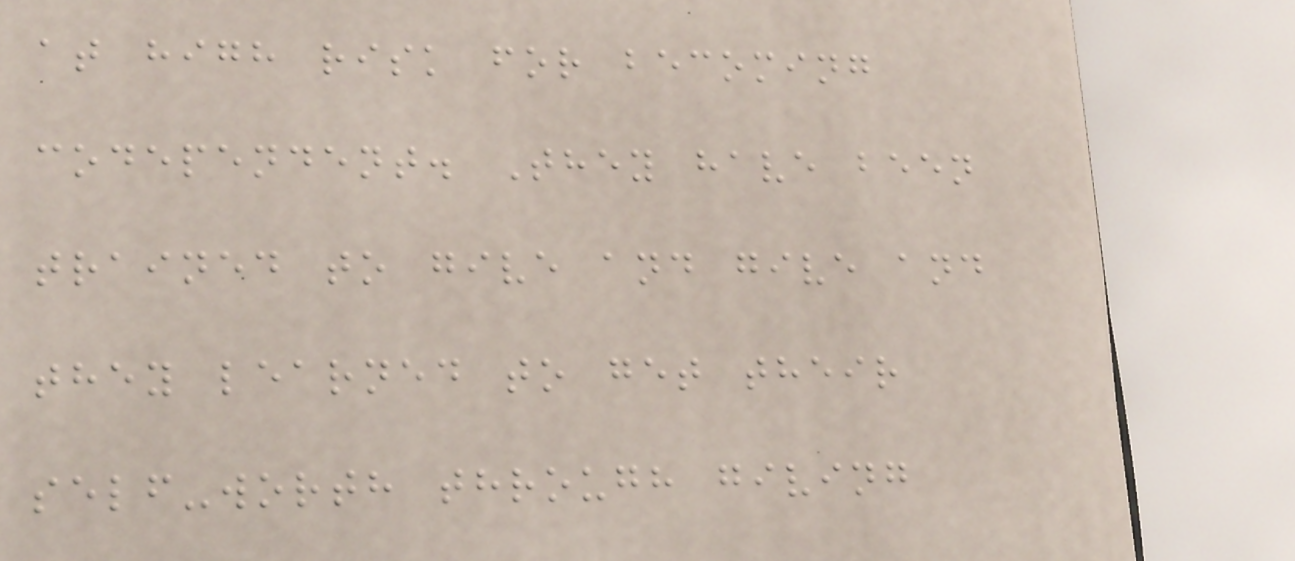at high risk for becoming
codependent. They have been
trained to give and give and
they learned to get their
self-worth through giving
